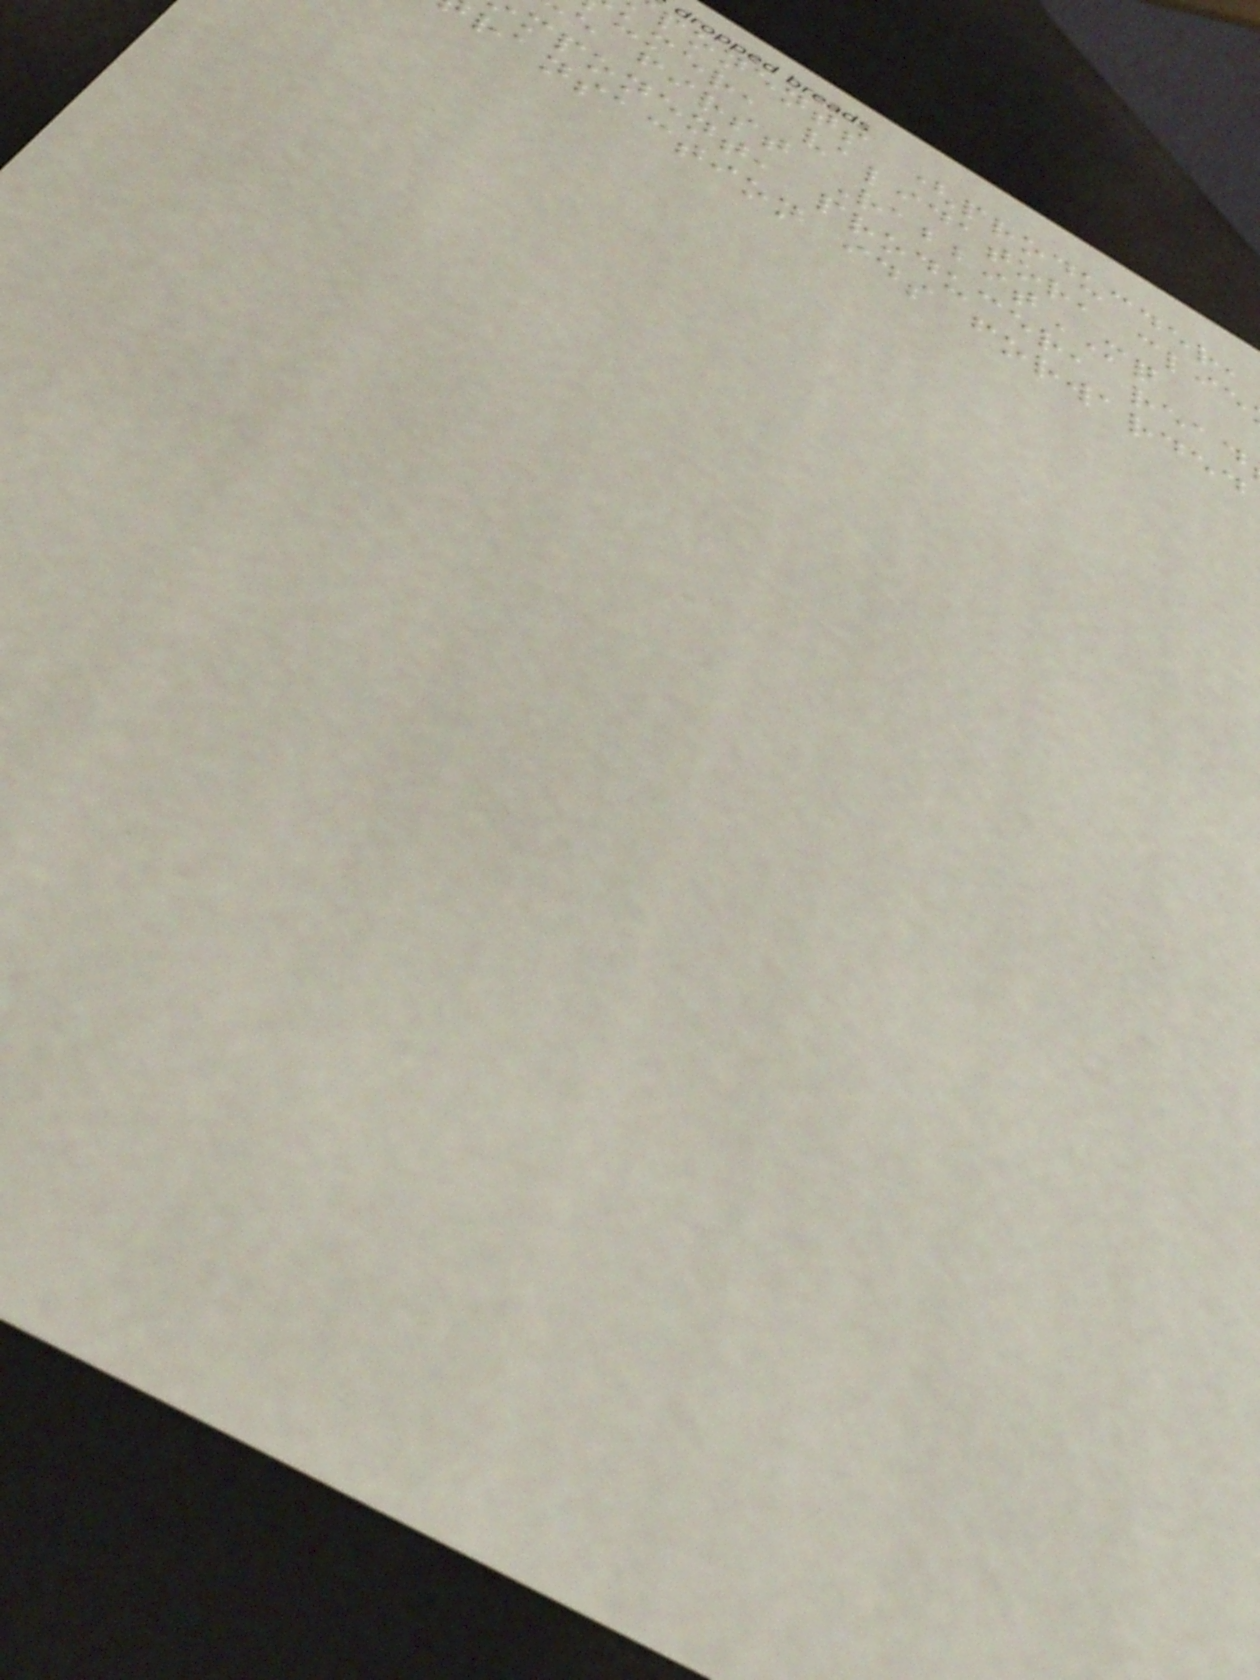ponents (producder,
umer, validator, clie
e first RabbitMQ
mponent, producer, read
ransaction ids forwarded
